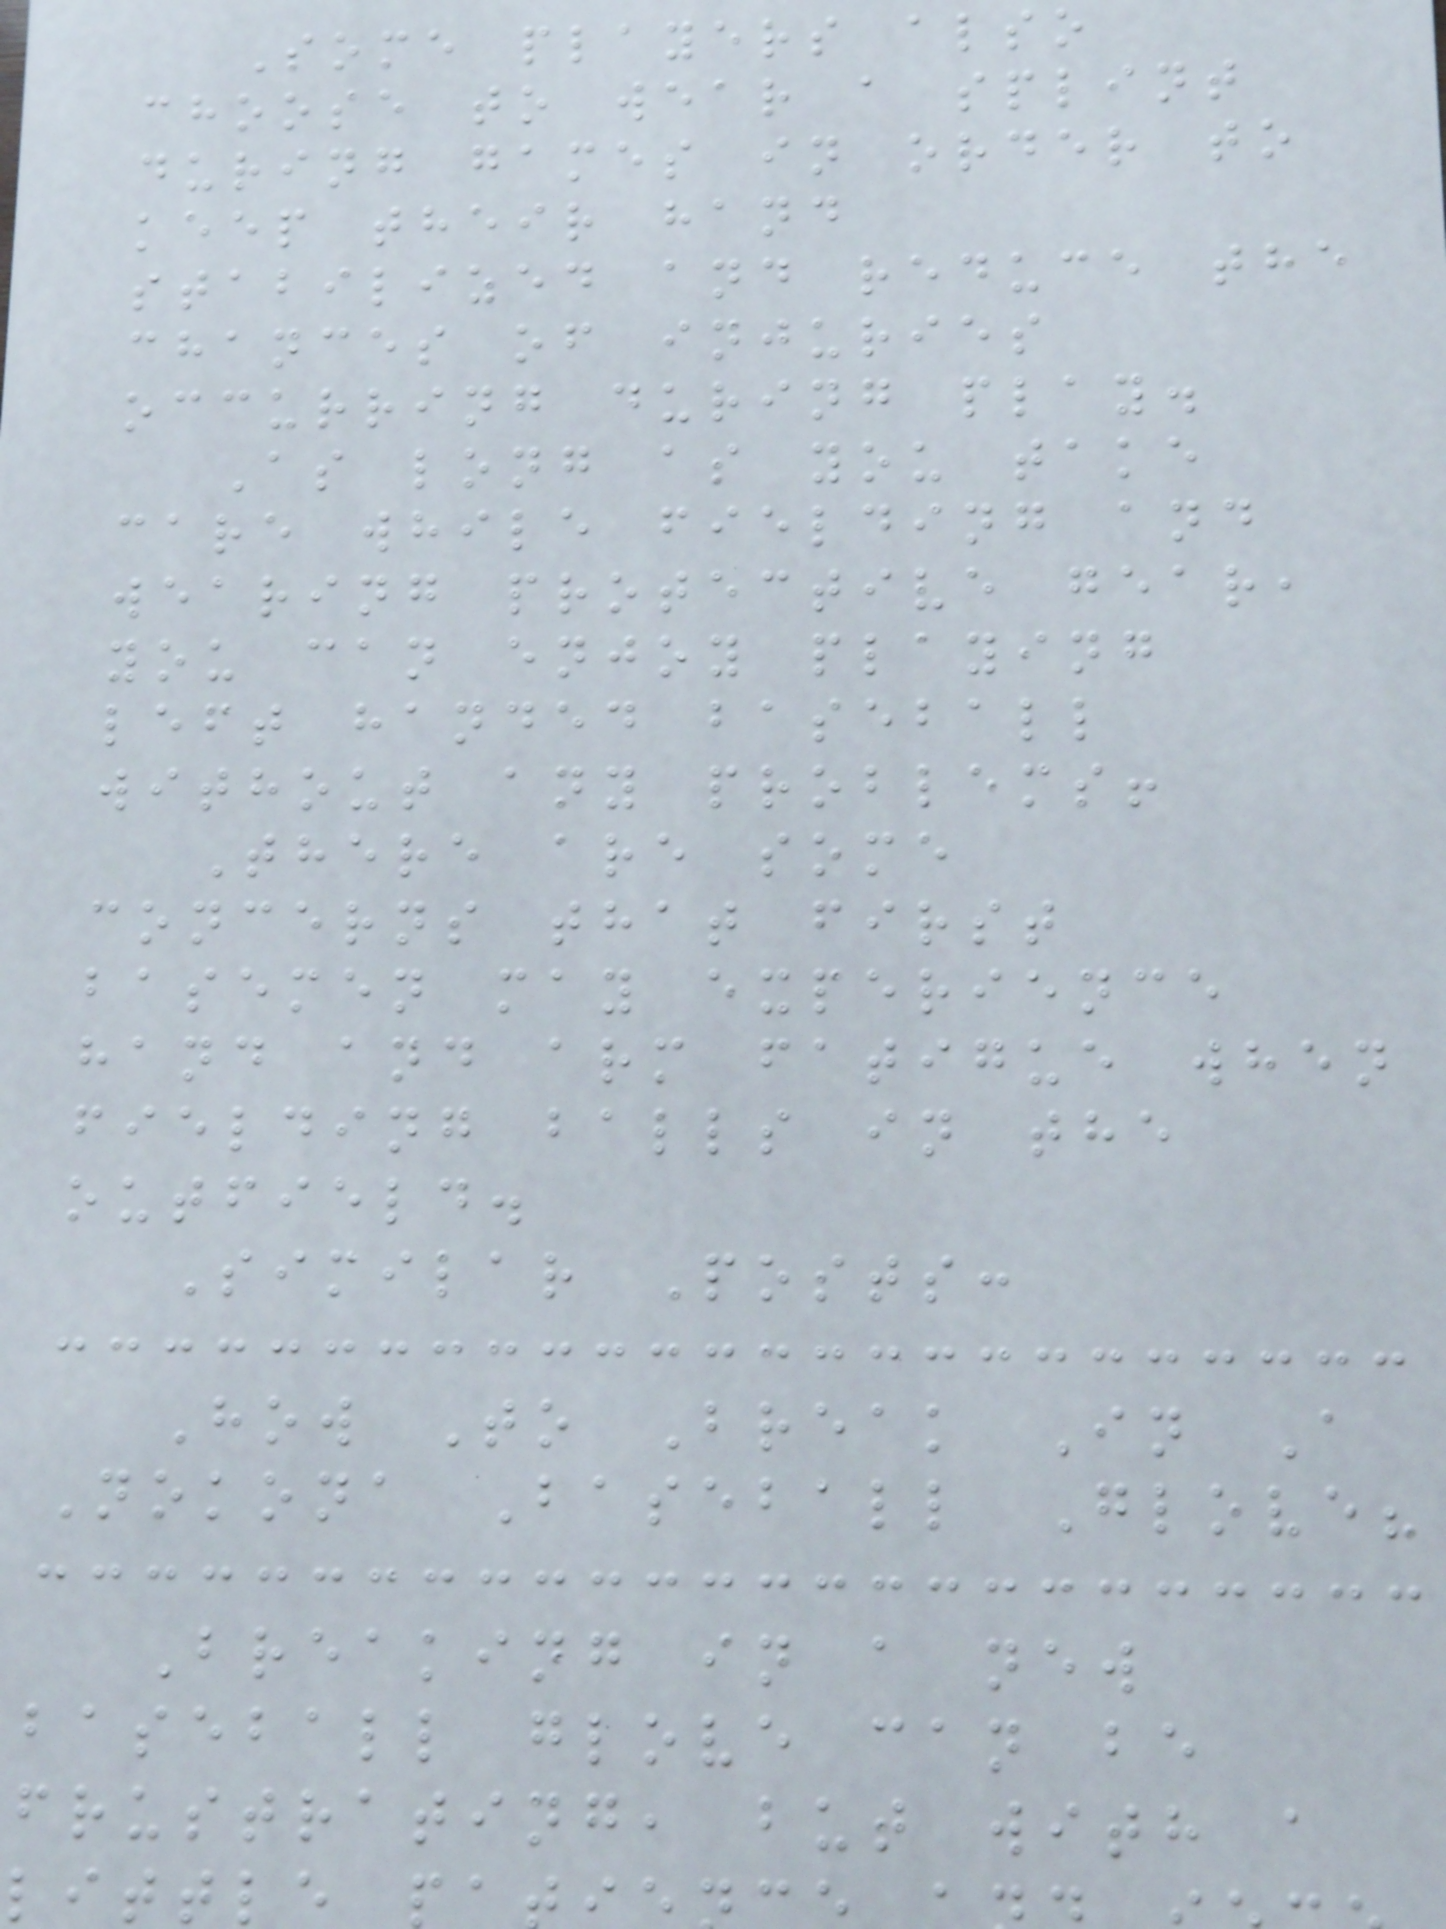Some players also
choose to wear a splint
during games in order to
keep their hand
stabilized and reduce the
chances of injuries
occurring during play.
As long as you take
care while fielding and
wearing protective gear,
you can enjoy playing
left handed baseball
without any problems!
There are some
concerns that first
basemen may experience
hand and arm fatigue when
fielding balls in the
outfield.
Similar Posts:
How To Break In A
Nokona Baseball Glove?
Breaking in a new
baseball glove can be
frustrating, but with a
little p
